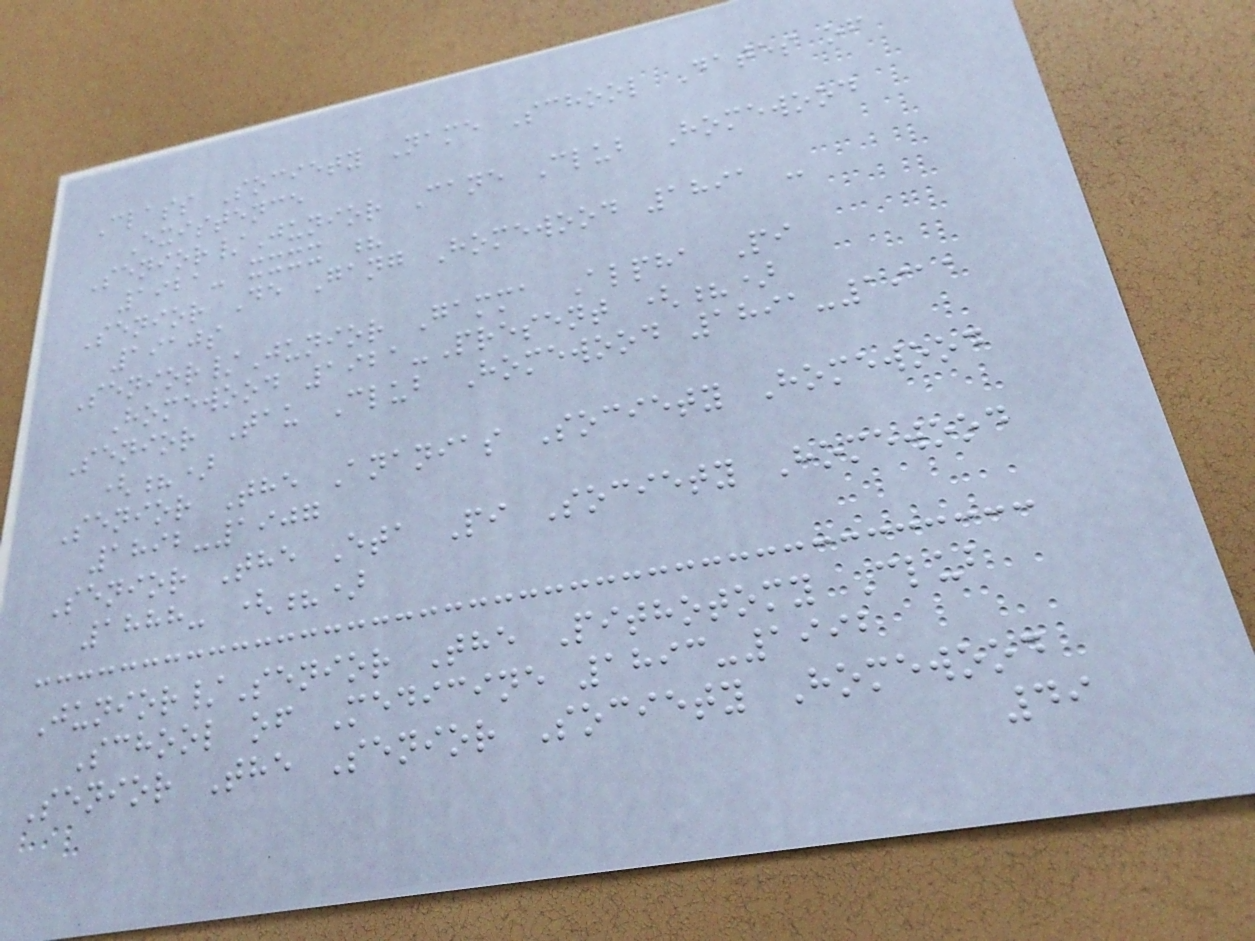Class Society Name School Dates of
Existence
Senior/Junior Cane Club Homewood
1921- xxxx ?
Senior De Gang Homewood 1891 -
1910s
Senior/Junior Gamma Alpha Pi
Homewood 1921-Present (?)
Senior Tau Club Homewood 1891-1911
(?)
Senior The Ananias Society Homewood
1892-1907
Senior The Eta Pi Society Homewood
1888- (?)
Junior/Senior The Pithotomy Club
School of Medicine 1893-1992
Senior The Senior Society Homewood
49
